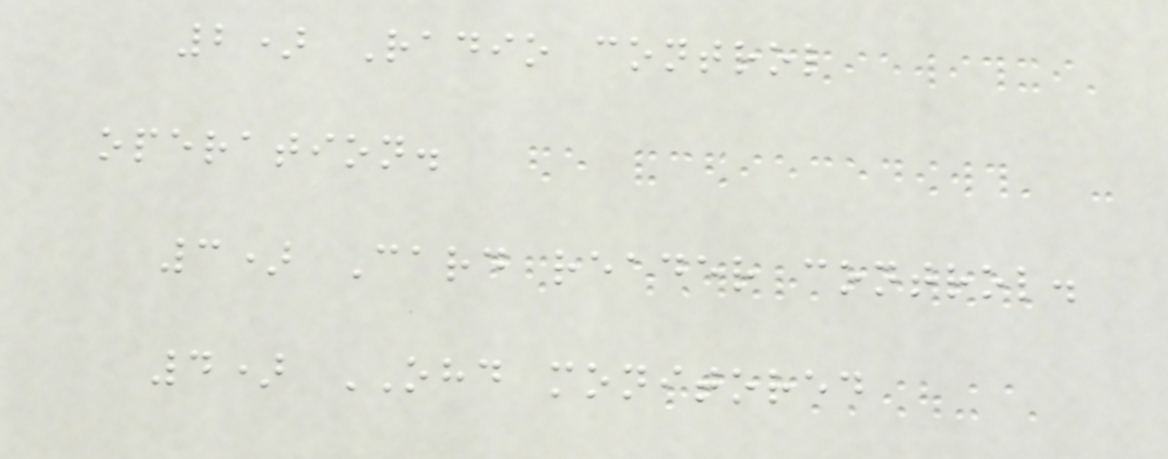2) Radio control
operation.
3) Card reader control.
4) OHD monitored
